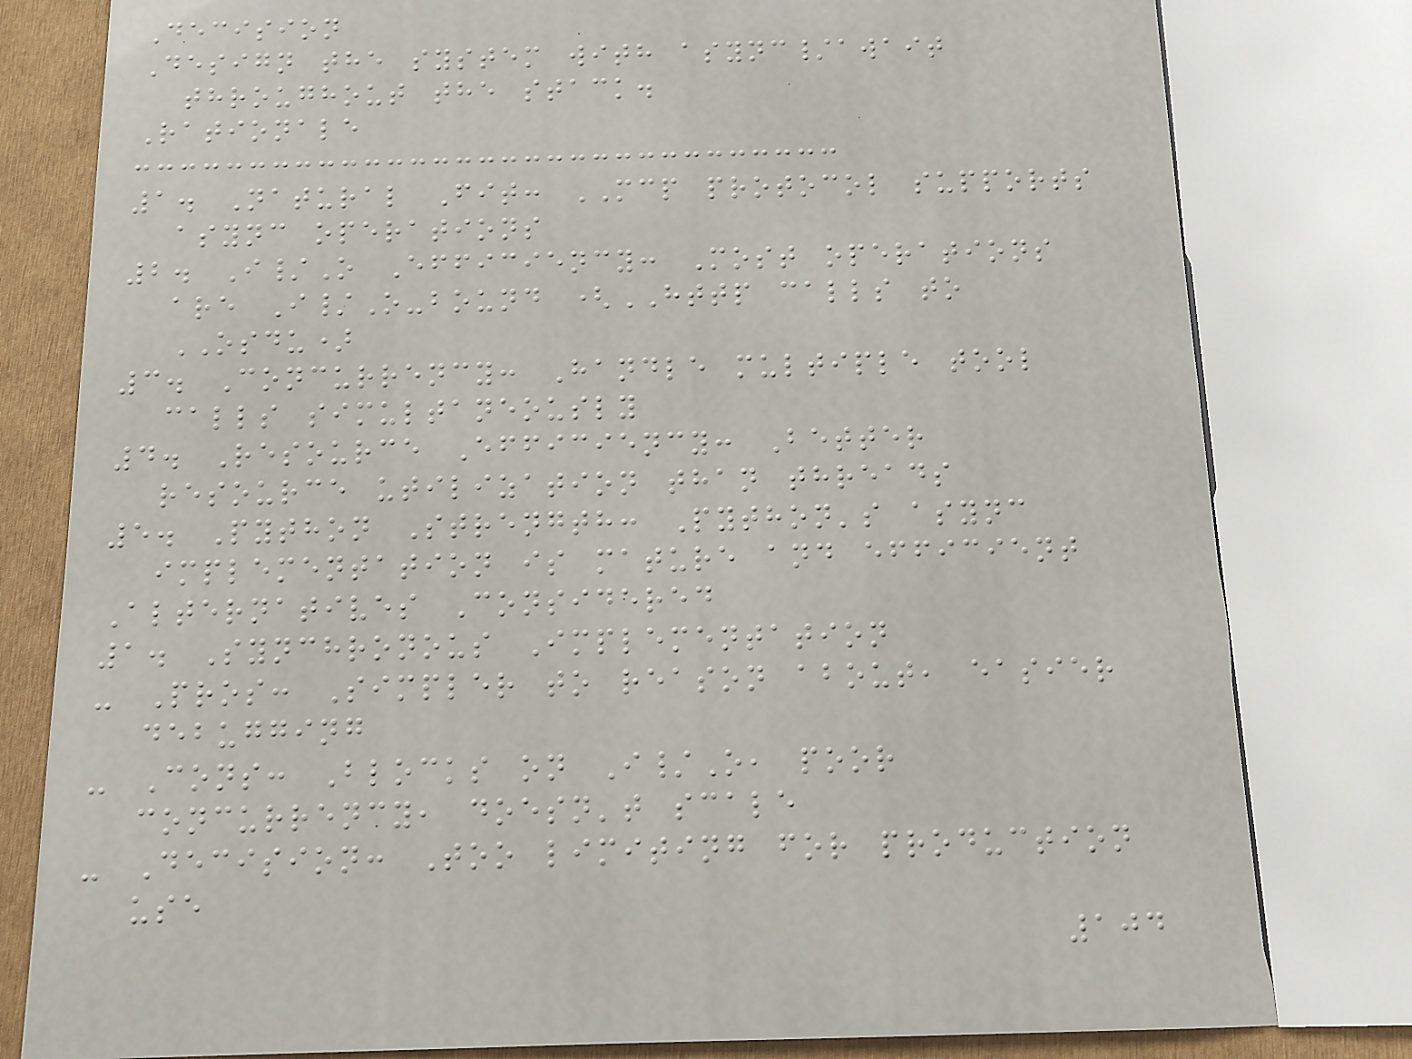Decision
Design the system with async/await
throughout the stack.
Rationale
1. Natural Fit: MCP protocol supports
async operations
2. I/O Efficiency: Most operations
are I/O-bound (HTTP calls to
OSDU)
3. Concurrency: Handle multiple tool
calls simultaneously
4. Resource Efficiency: Better
resource utilization than threads
5. Python Strength: Python's async
implementation is mature and efficient
Alternatives Considered
1. Synchronous Implementation
- Pros: Simpler to reason about, easier
debugging
- Cons: Blocks on I/O, poor
concurrency, doesn't scale
- Decision: Too limiting for production
use
104
